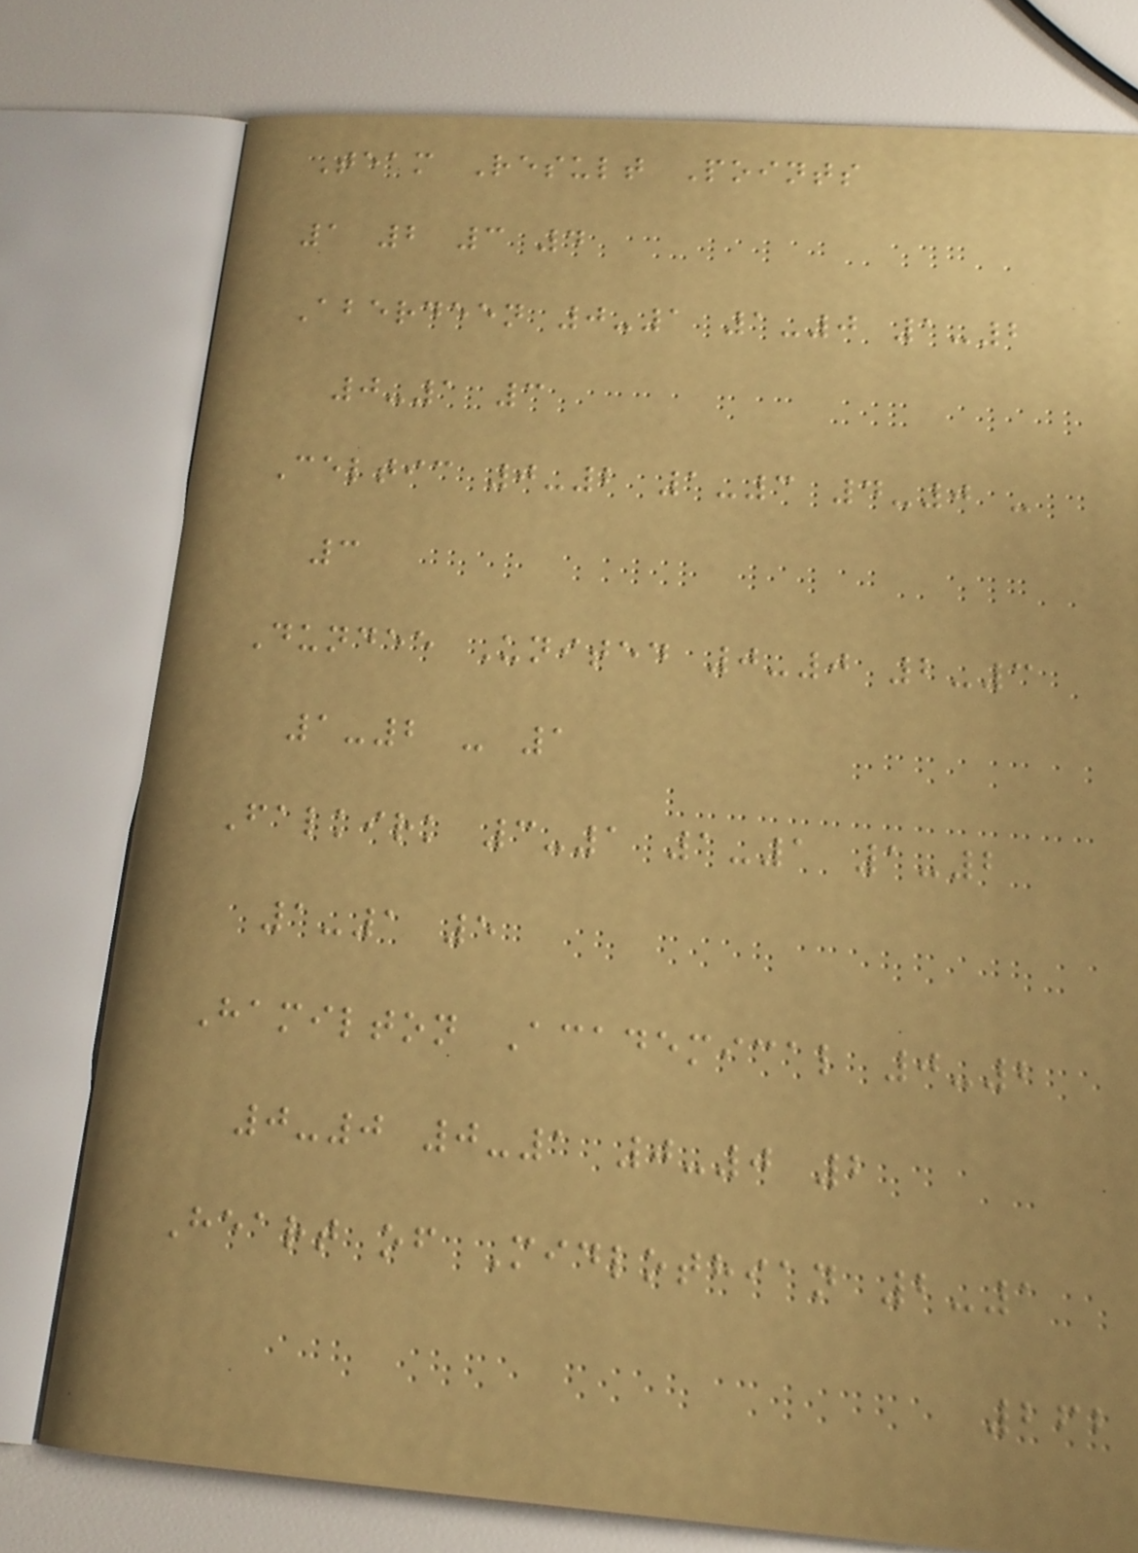Team Result Points
1 2 3 4
Aberdeen 0-1 1-0 1-2
0-1 3
Celtic 0-2 1-3 4-0 -
3
Dundee United 0-0 2-3
1-2 - 1
Falkirk 3-1 1-1 1-2
1-1 5
Hamilton Academical 0-2
0-0 0-1 0-0 2
Heart of Midlothian 2-1
262
